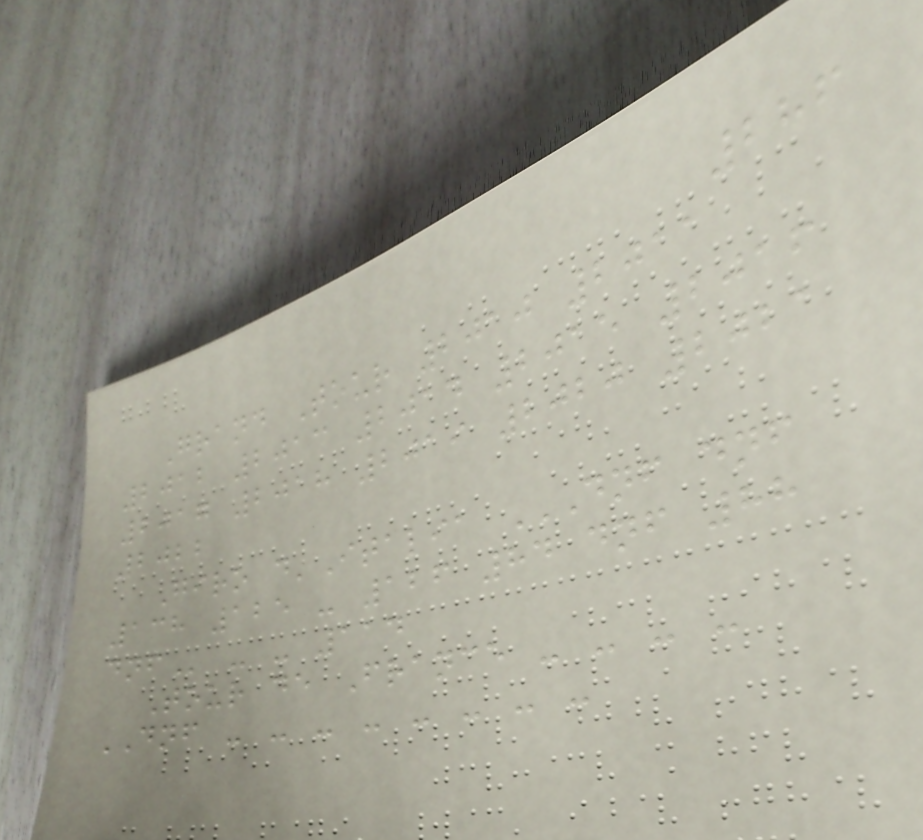286
Grand Tour 2010 2011
2012 2013 2014 2015 2016
2017 2018 2019 2020 2021
2022
Giro d'Italia DNF DNF
138 125 - 126 84 DNF 88
DNF - - 114
Tour de France - - - -
DNF - - - - - - - -
